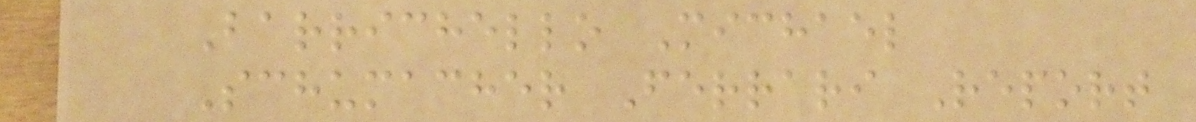Barrichello Michael
Schumacher Ferrari Report
